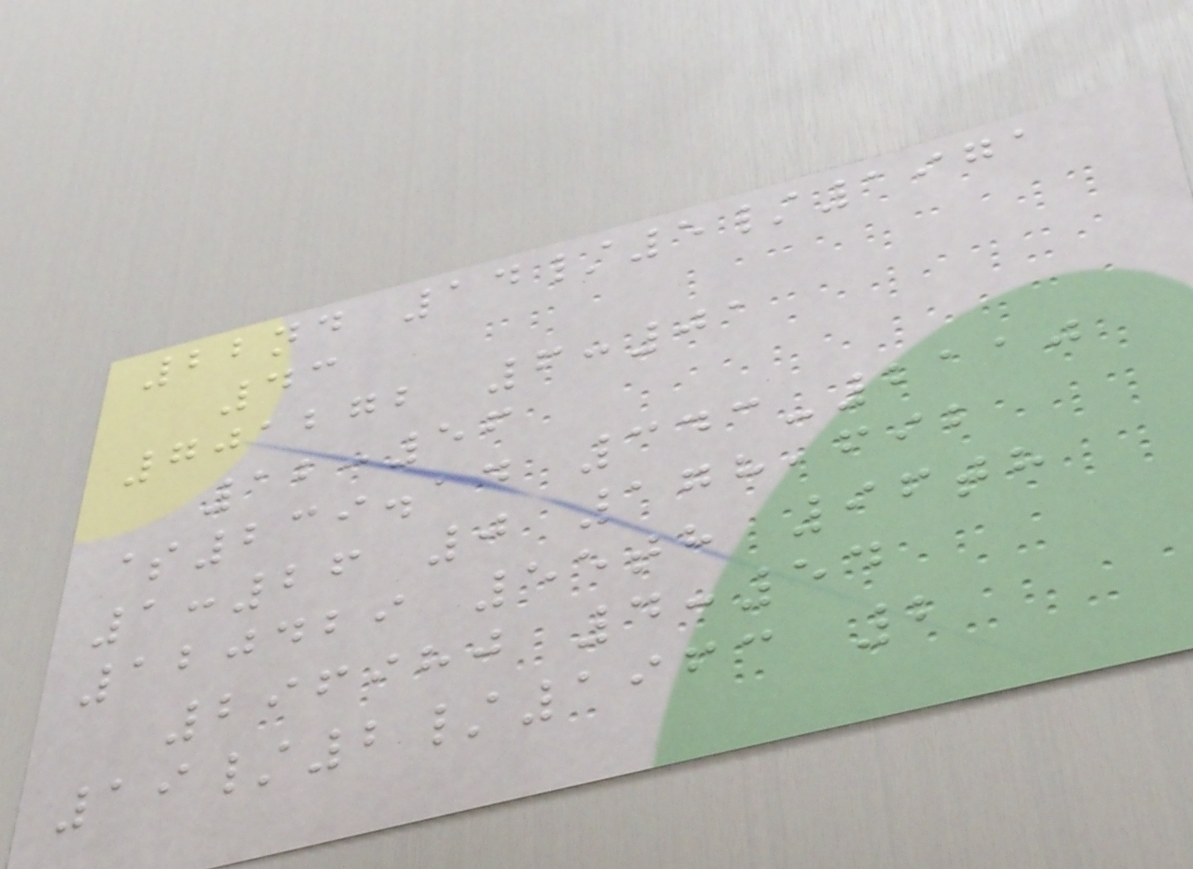22nd 14/5/1971
43
701272 6:01
12:56
$239.14 343-2110
1:26 0 178,692
120429 55th 96th
296980 4:54
19/2/1963 2
